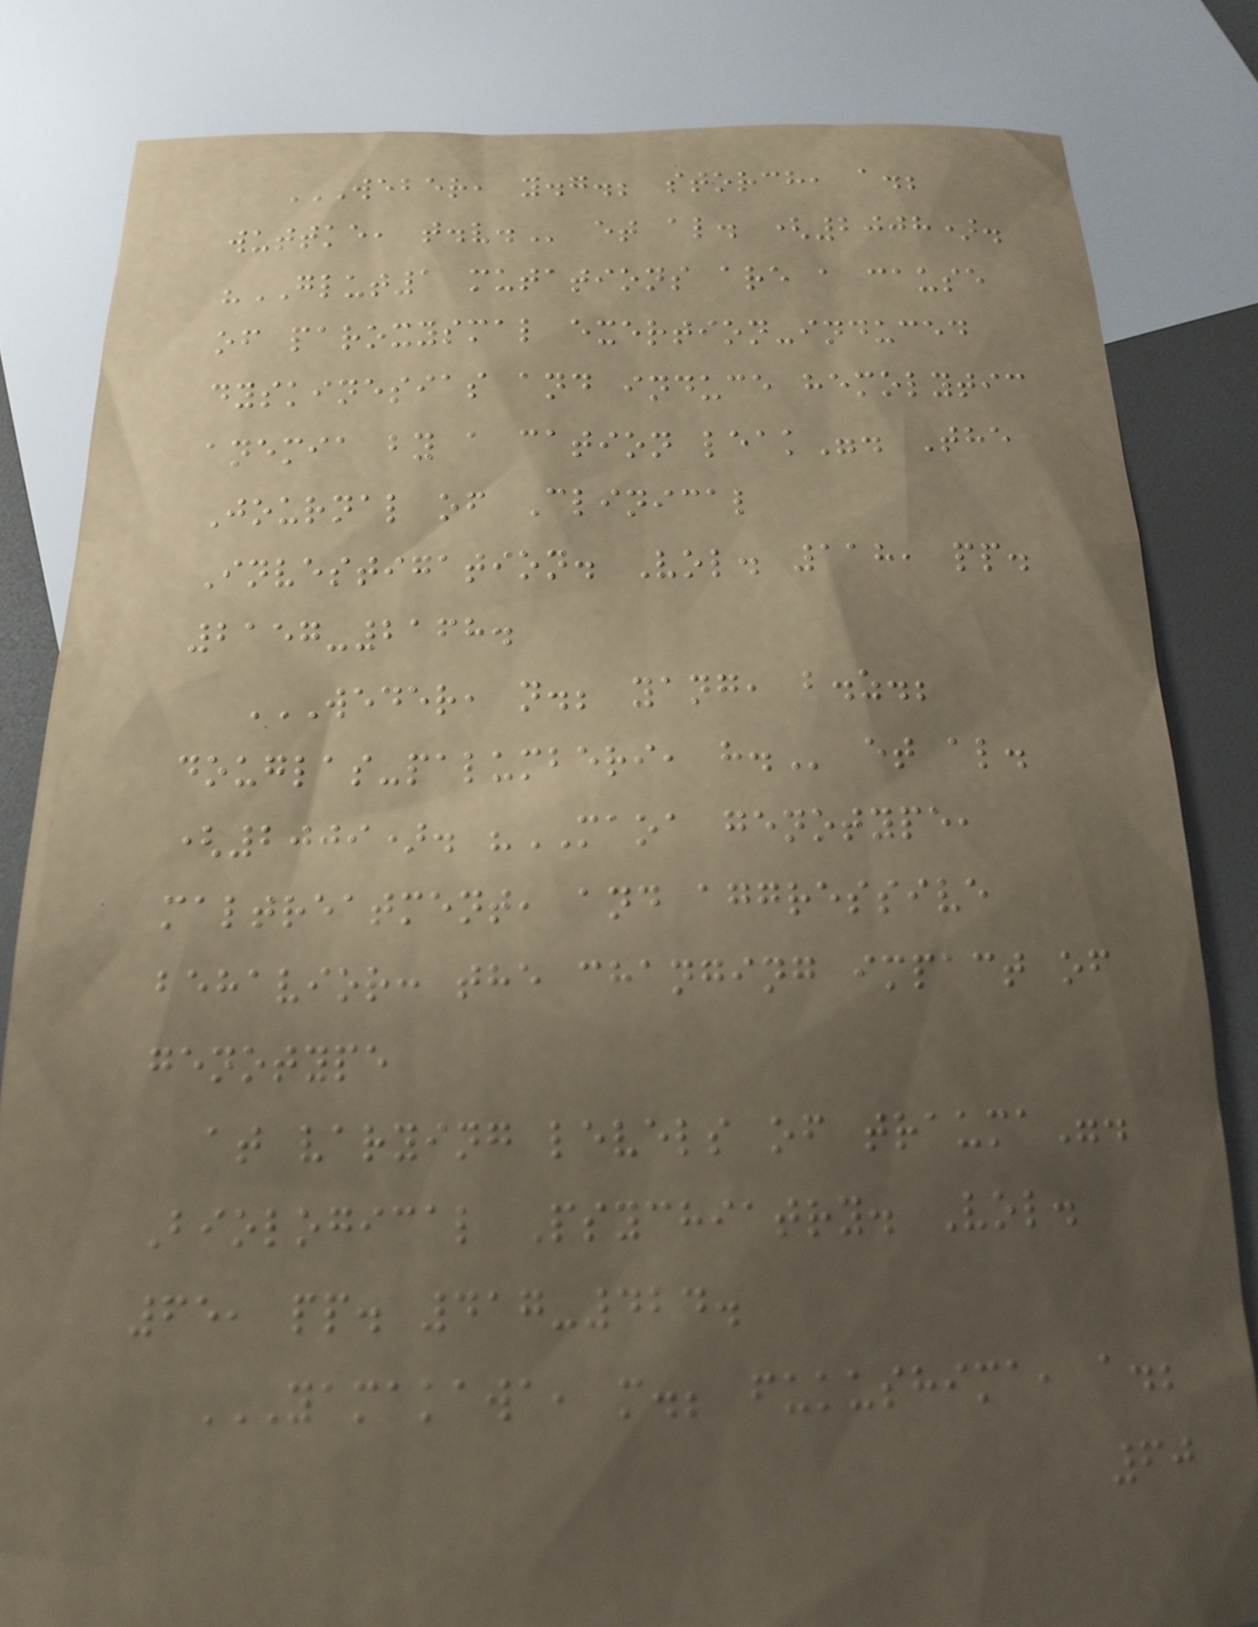WEBER, Y.G.; STORCH, A.;
WUTTKE, T.V. et al. (2008).
"GLUT1 mutations are a cause
of paroxysmal exertion-induced
dyskinesias and induce hemolytic
anemia by a cation leak". The
Journal of Clinical
Investigation. Vol. 118, pp.
2157-2168.
WEDER, N.; YANG, B.Z.;
DOUGLAS-PALUMBERI, H. et al.
(2009). "MAOA genotype,
maltreatment, and aggressive
behavior: the changing impact of
genotype
at varying levels of trauma".
Biological Psychiatry. Vol.
65, pp. 417-424.
YAMAKAWA, M.; FUKUSHIMA, A.;
60
